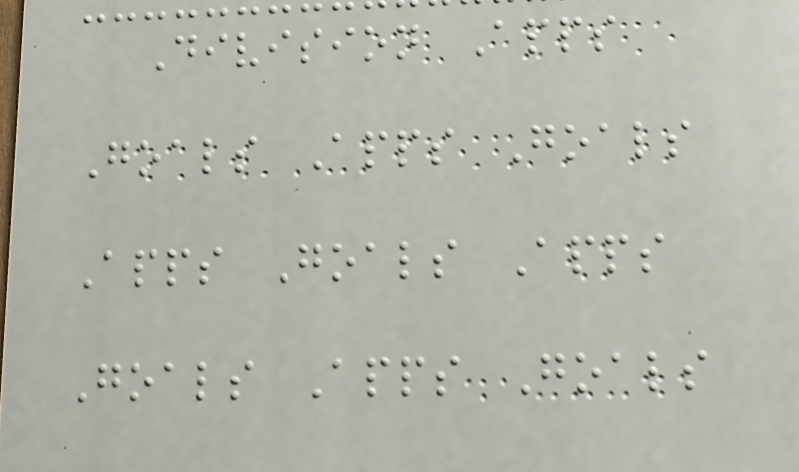Division Apps
Goals Apps Goals
Apps Goals Apps
Goals Apps Goals
